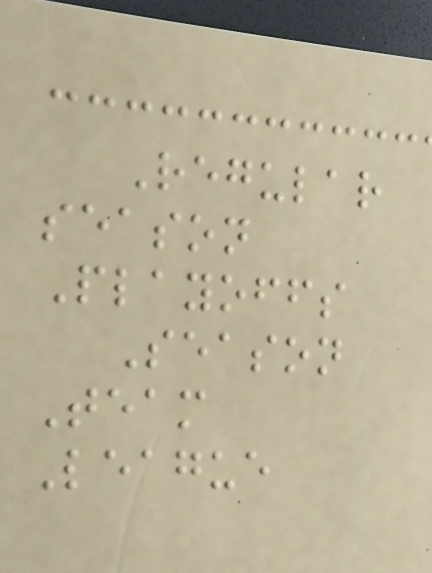Regular
season
Playoffs
Season
Team
League
